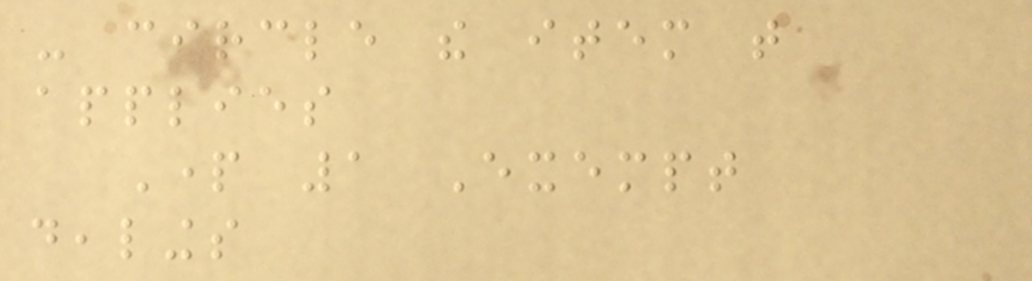- circle the item that
applies
Part 1 Exempt
dealings
